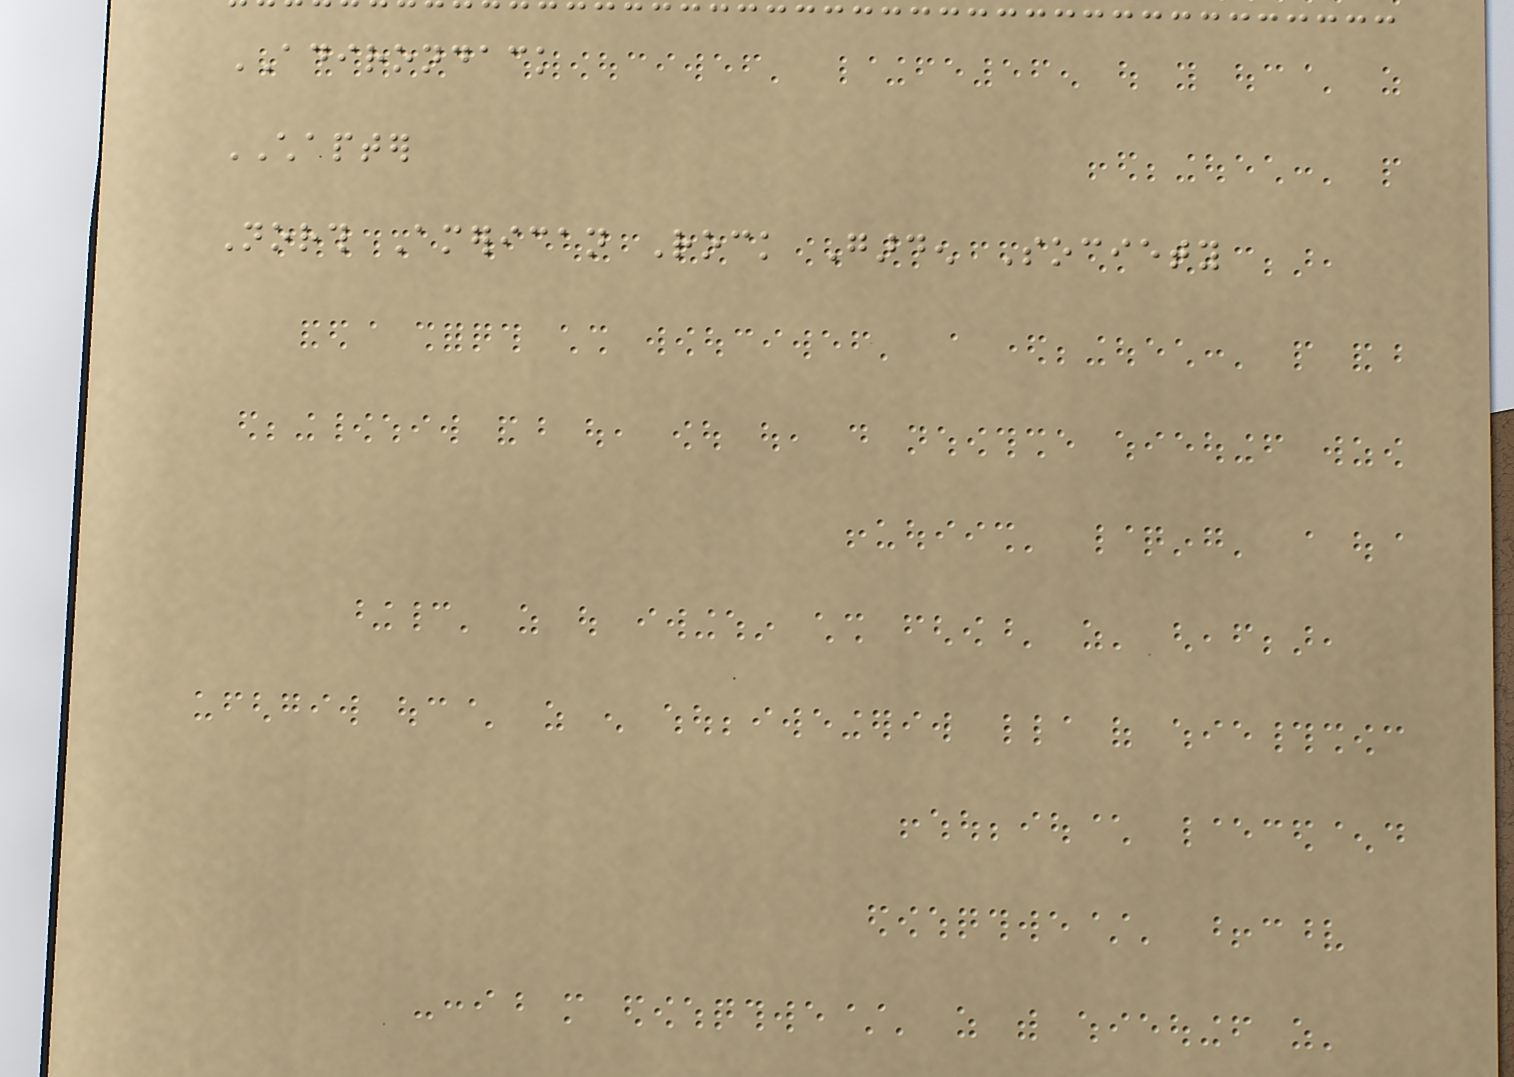ADIRONDACK
CHAPTER
North American Rock Garden Society
